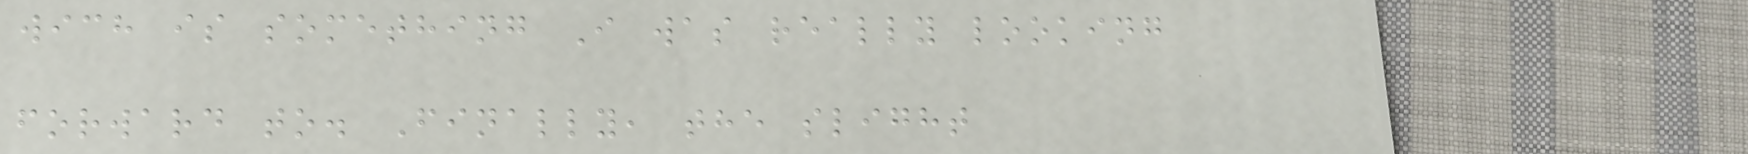wich is something I was really looking
forward to. Finally, the slight
